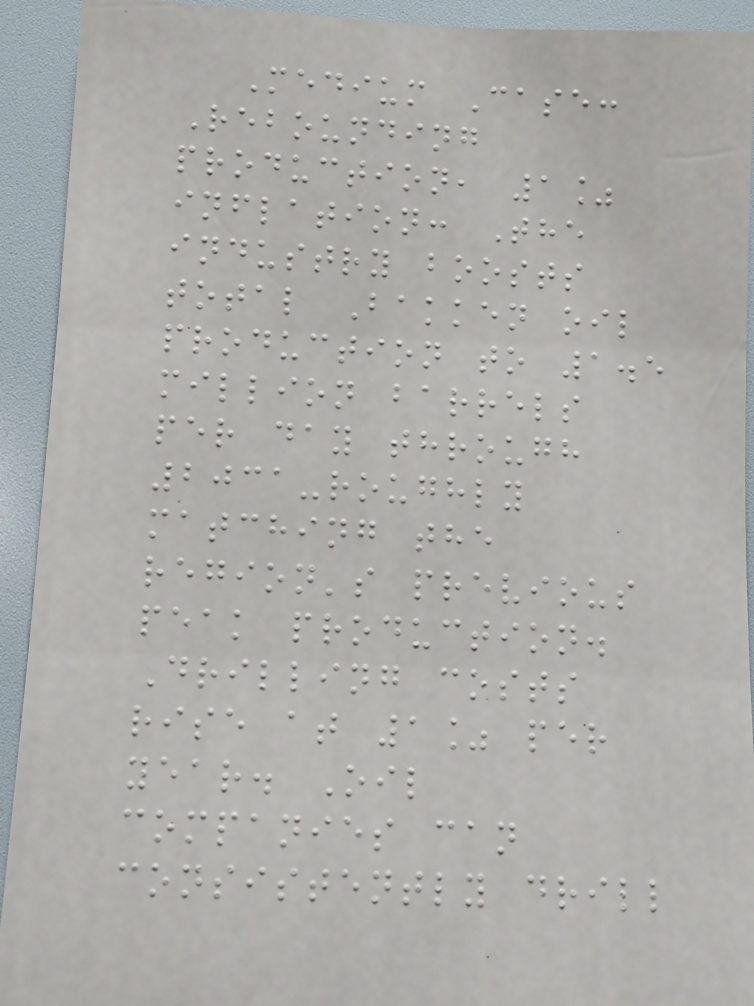Medium Case:
Rebounding
production, 1%
inflation: The
industry boosts
total Bakken oil
production to 1.5
million barrels
per day through
2031-roughly
matching the
region's previous
peak production.
Drilling costs
rise at 1% per
year. Oil
companies can
consistently drill
